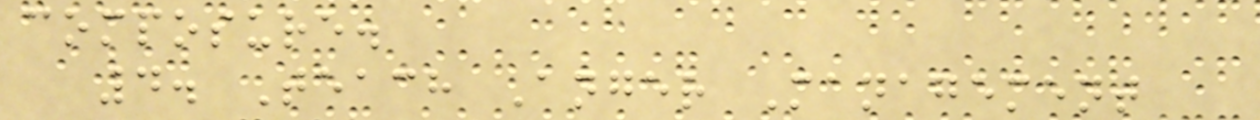composure.
4. Teach Anger Management
